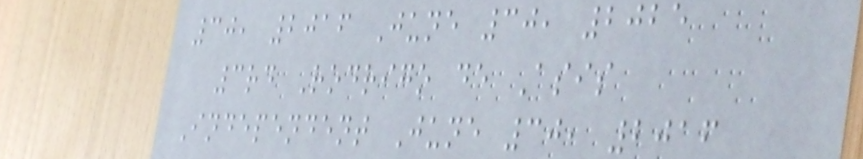30, 2016 June 30, 2025
3rd Rodrigo de Asis
Independent June 30, 2016
